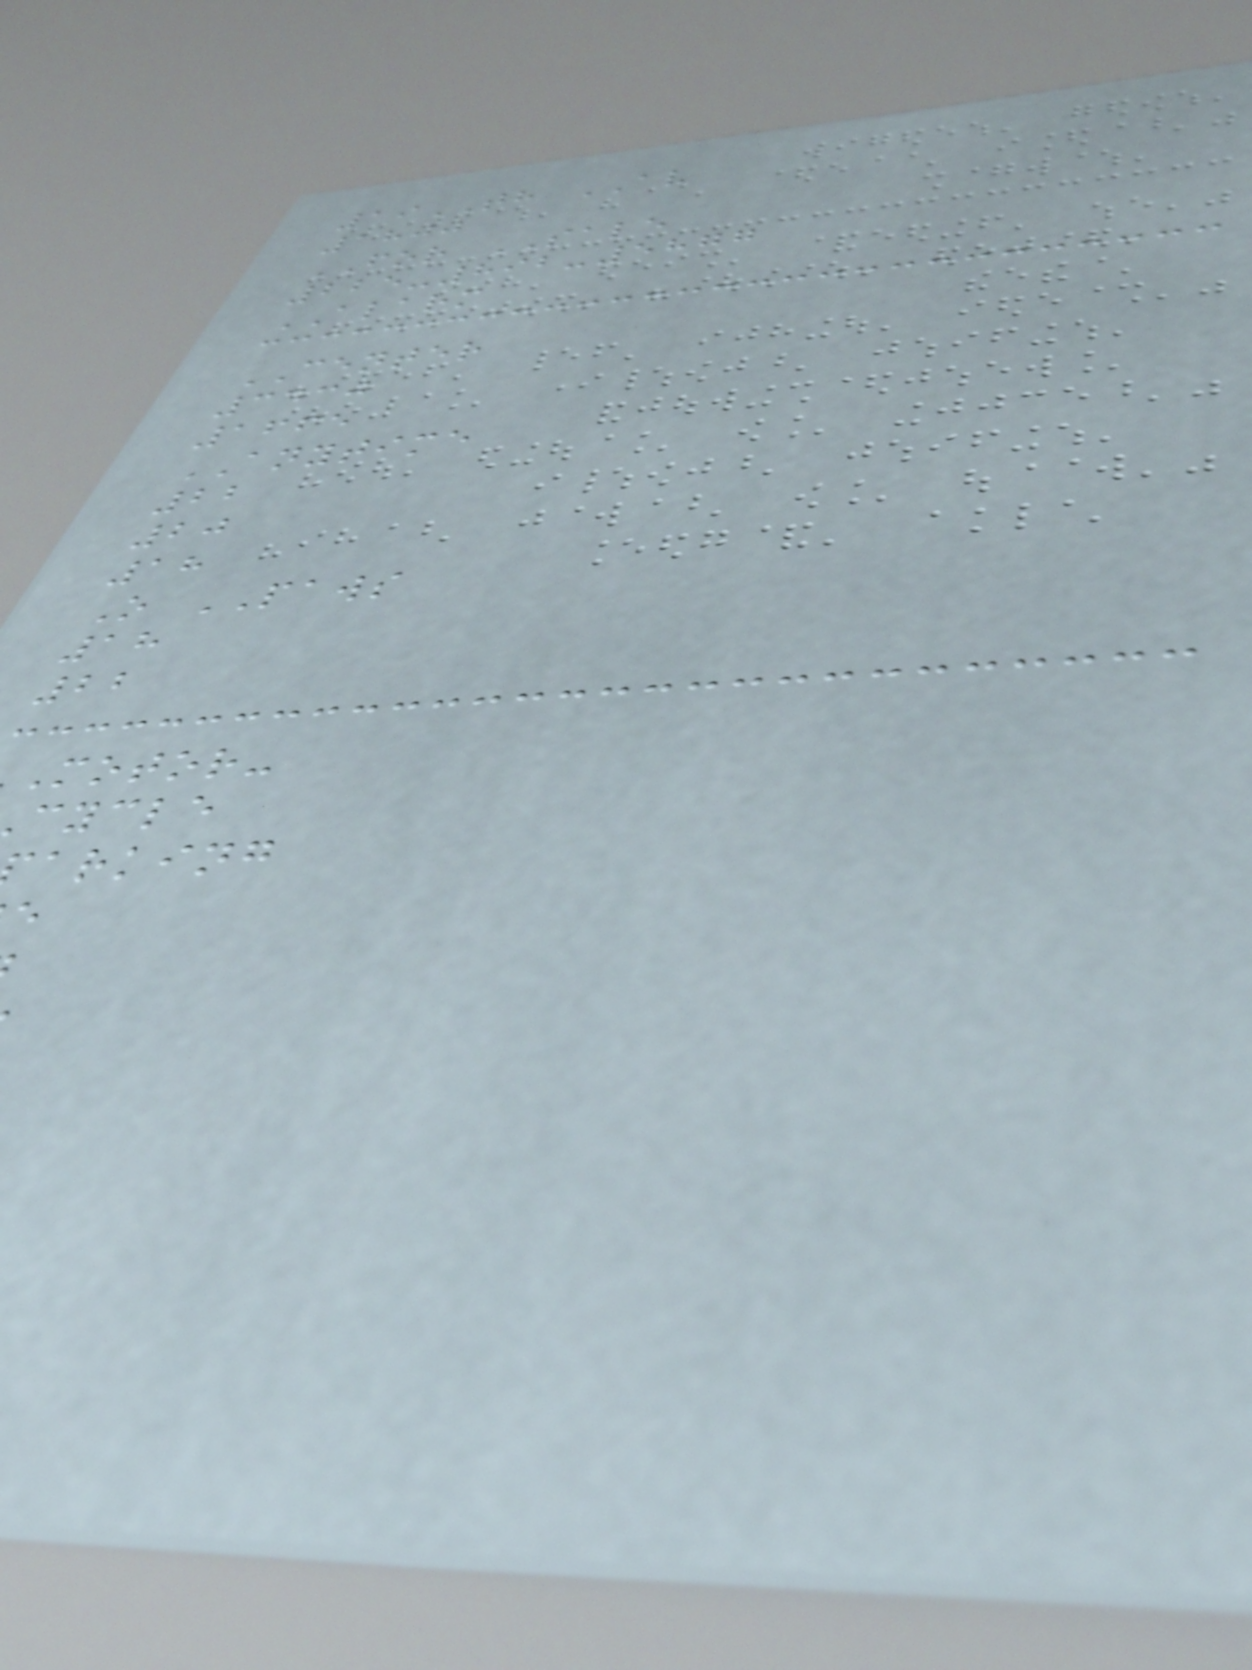19TH AV
1800
FOR SALE
225-892-5877
ALARM
CENTER
3430
1665
ANYTIME
22
20
18
O PAWS
18
22
motor-
cycle
arking
